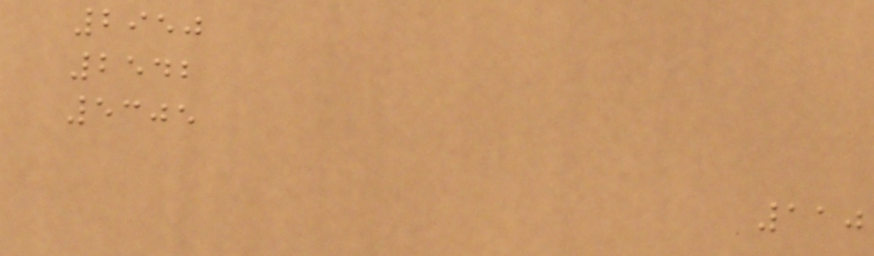2950
2542
5305
110
